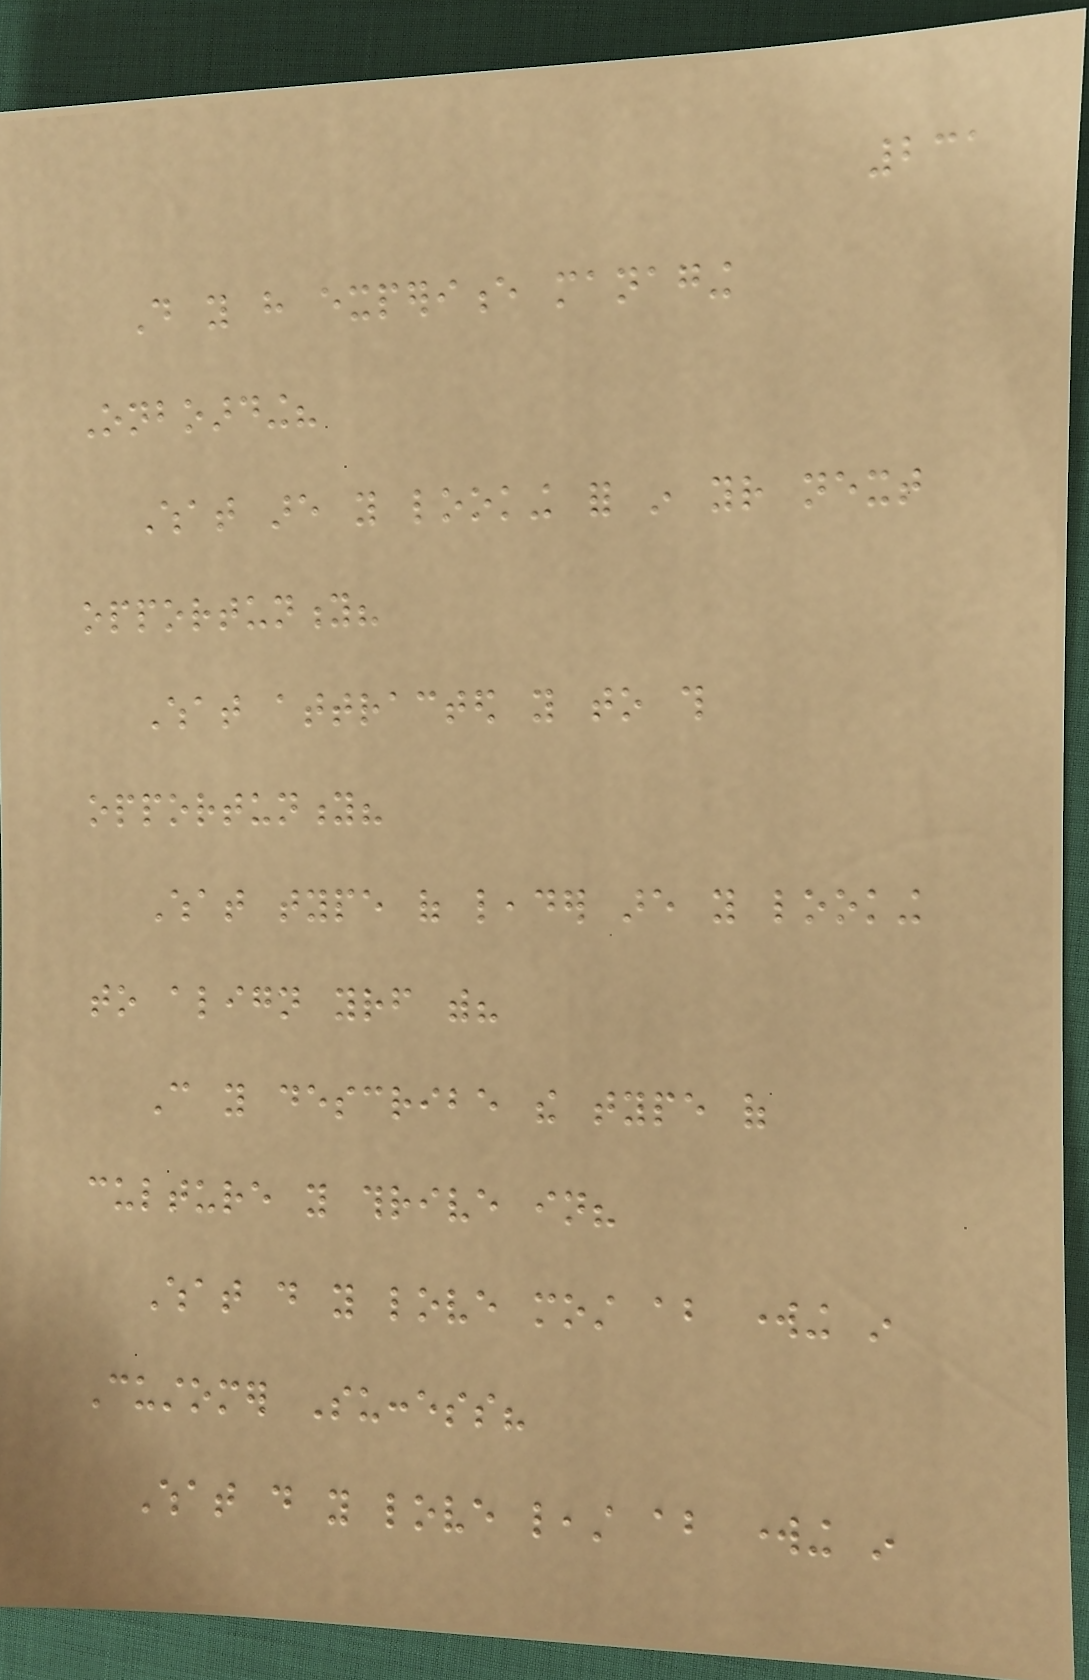231
Do you have experience managing
Onboarding?
What are you looking for in your next
opportunity?
What attracted you to this
opportunity?
What type of leader are you looking
to align yourself with?
Can you describe the type of
culture you thrive in?
What do you love most about working in
Customer Success?
What do you love least about working in
